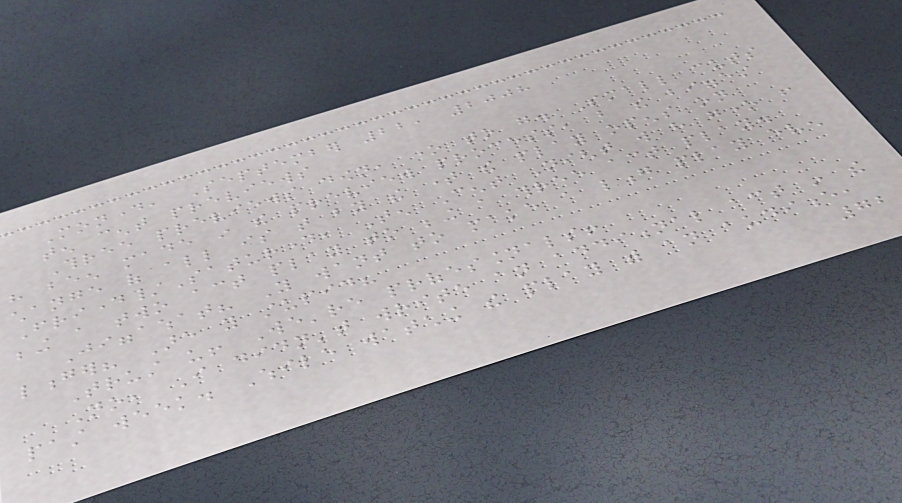Monday, September 22, 2008
ten cent previews
Three previews down, one to go. Small cuts
have been made in the preview process, but the biggest
change of all is that by the time the play opens on
Friday/Saturday, Ten Cent Night will have gone from
being a two act play to being a three act play.
Jiggawhat? You want to make a long play even
longer? Are you stupid?
Trust us! We're professionals!
No, I didn't write an additional act in the
past week. While watching the play with an audience,
72
